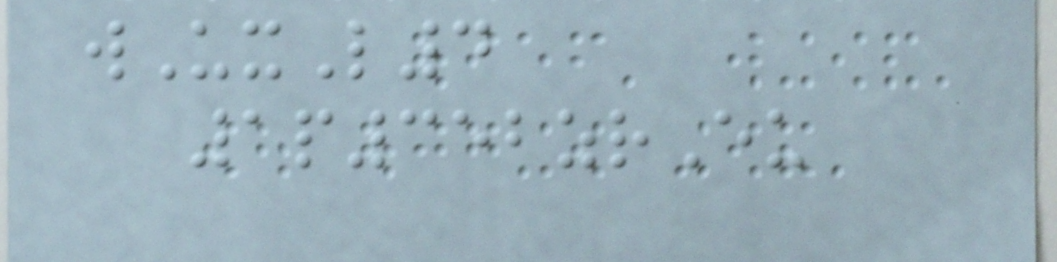wUxL4
1p352zrEu
